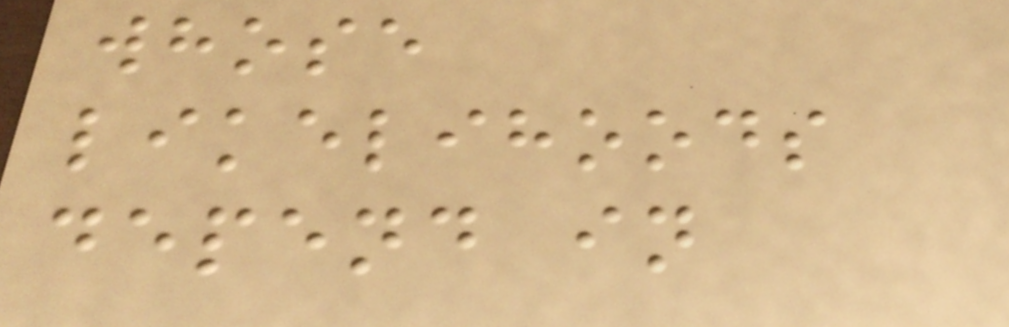whose
likelihoods
depend in
